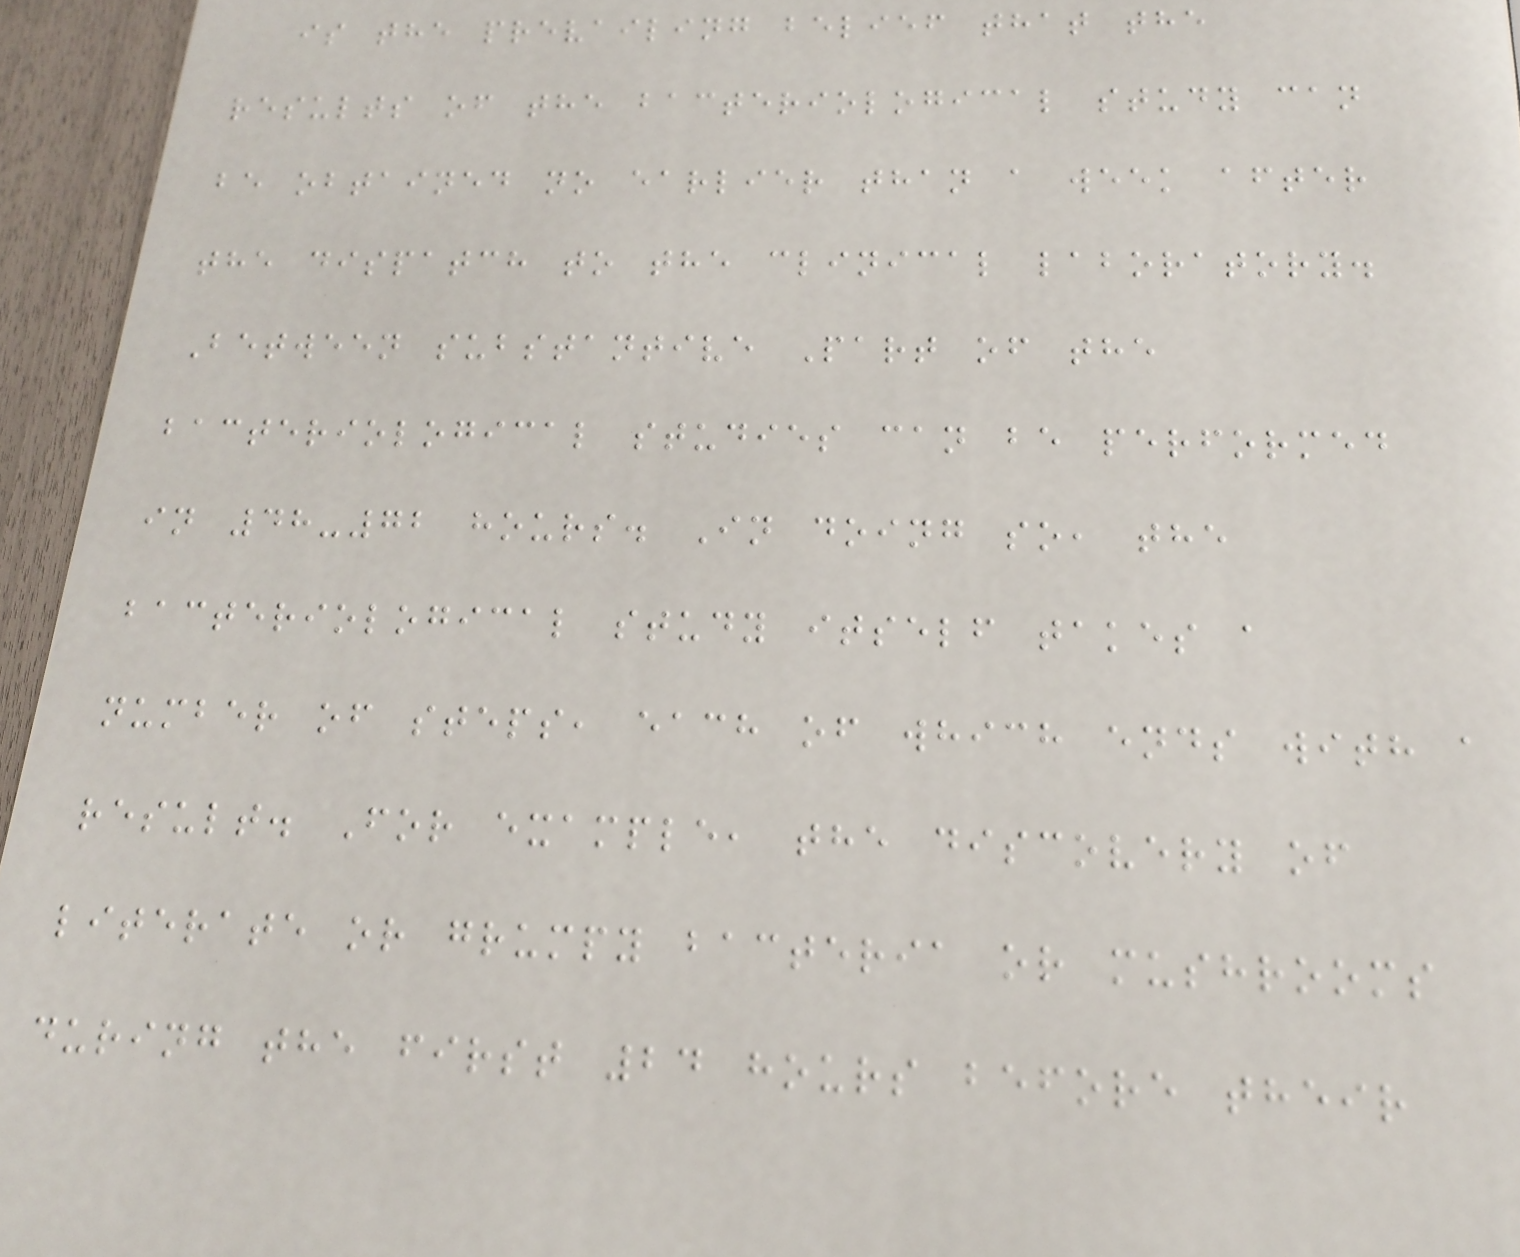is the prevailing belief that the
results of the bacteriological study can
be obtained no earlier than a week after
the dispatch to the clinical laboratory.
Between substantive Part of the
bacteriological studies can be performed
in 48-72 hours. In doing so, the
bacteriological study itself takes a
number of steps, each of which ends with a
result. For example, the discovery of
literate or grumpy bacteria or mushrooms
during the first 24 hours before their
